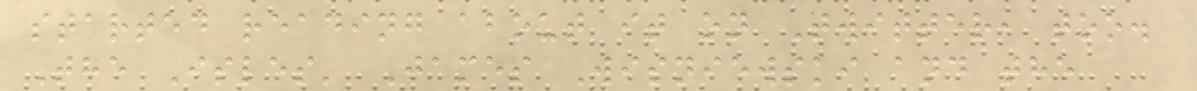started reading about it on Twitter, too.
The Isles' James Wisniewski and the
